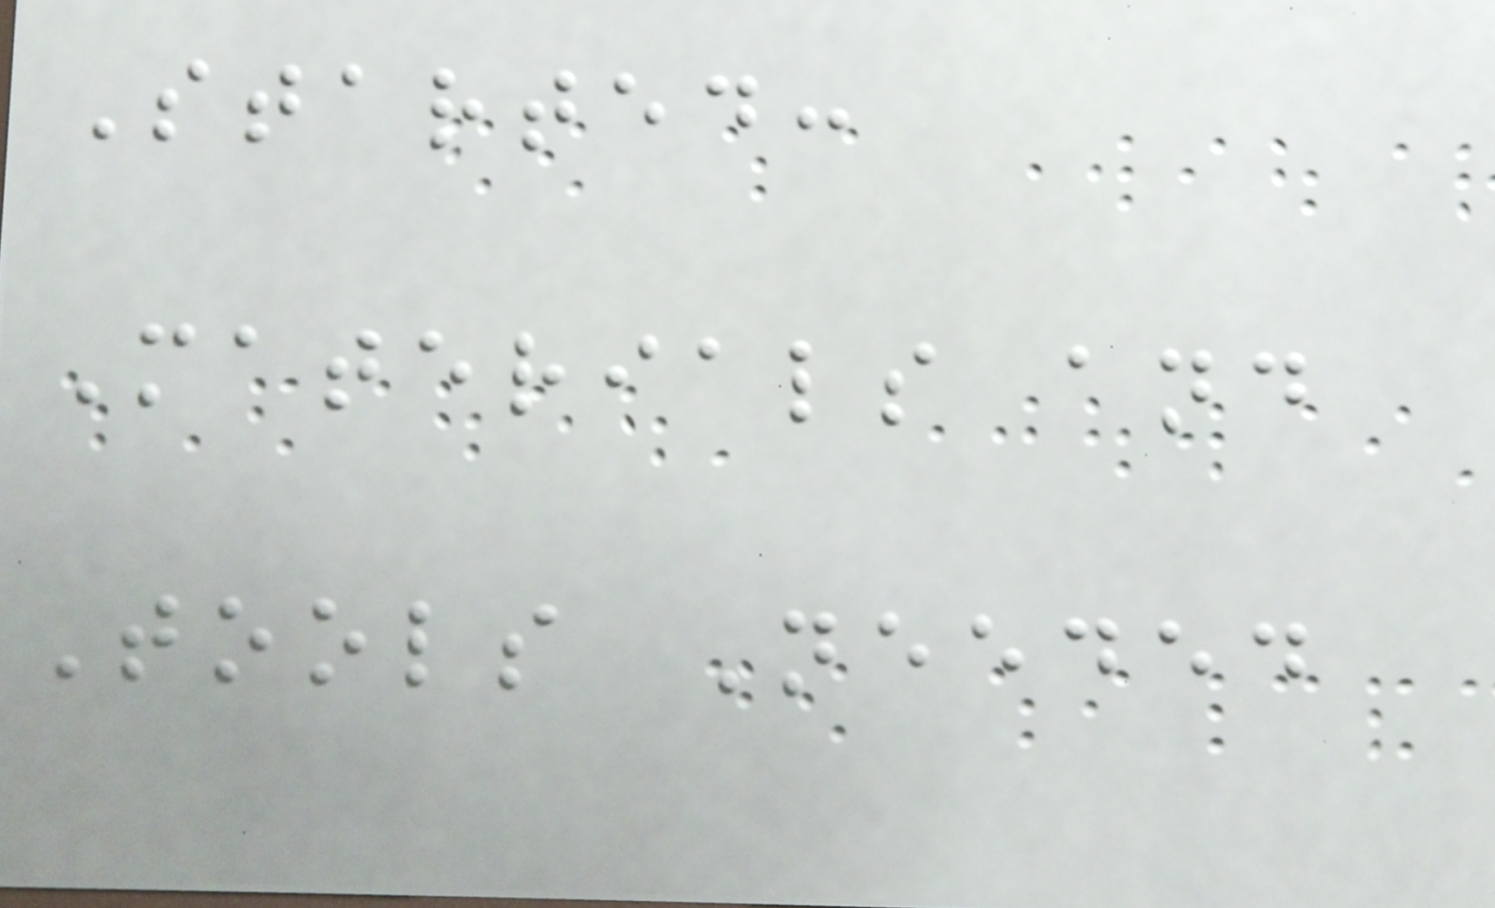Started:
Materials and
Tools Needed
